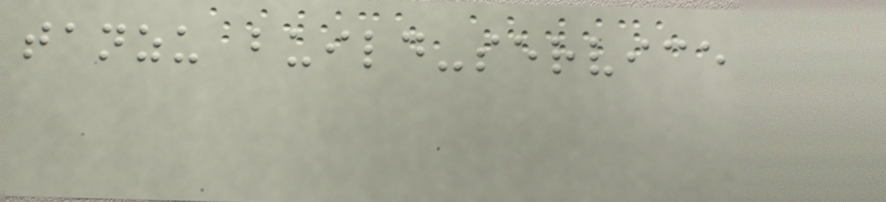tanzu build-service
